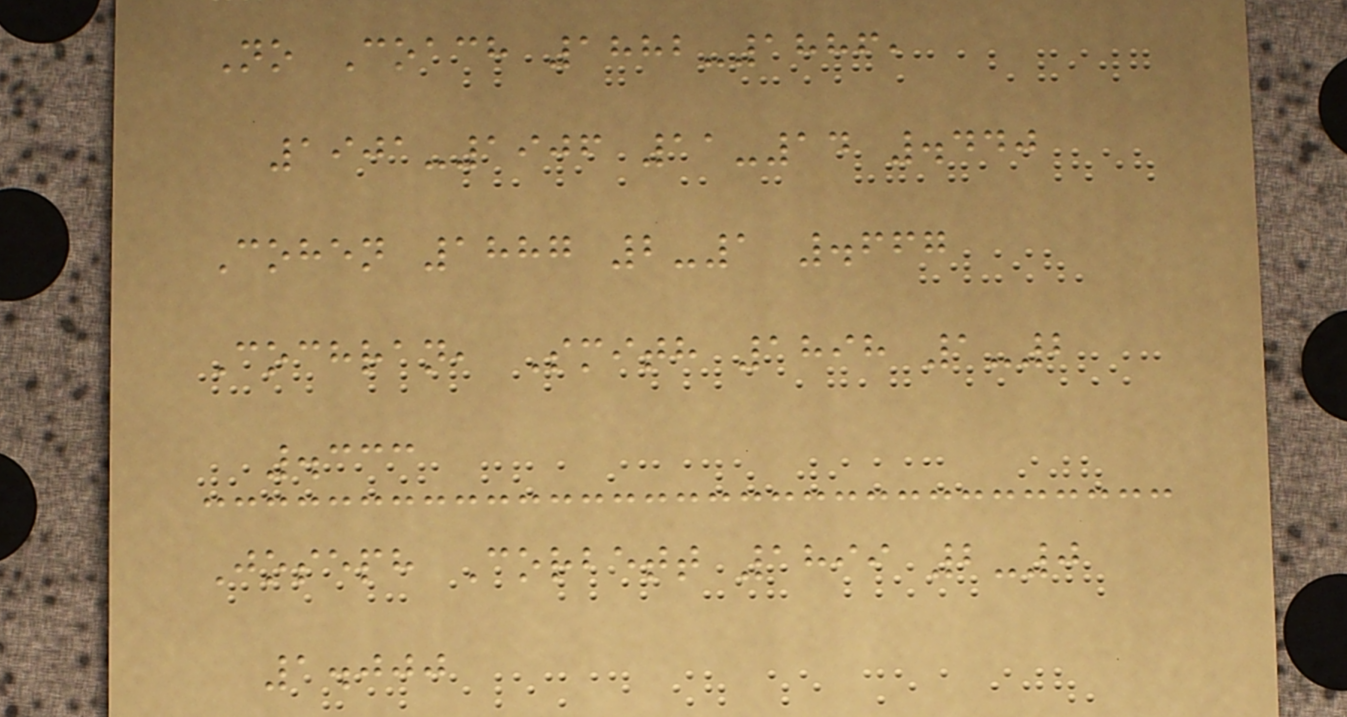No Coach 1882-1886,
1901-1906 11-14 .440
Cohen 1887 2-1 .667
Cochran, Smith 1898 1-2
.333
Joseph Corbett 1899 2-0
1.000
